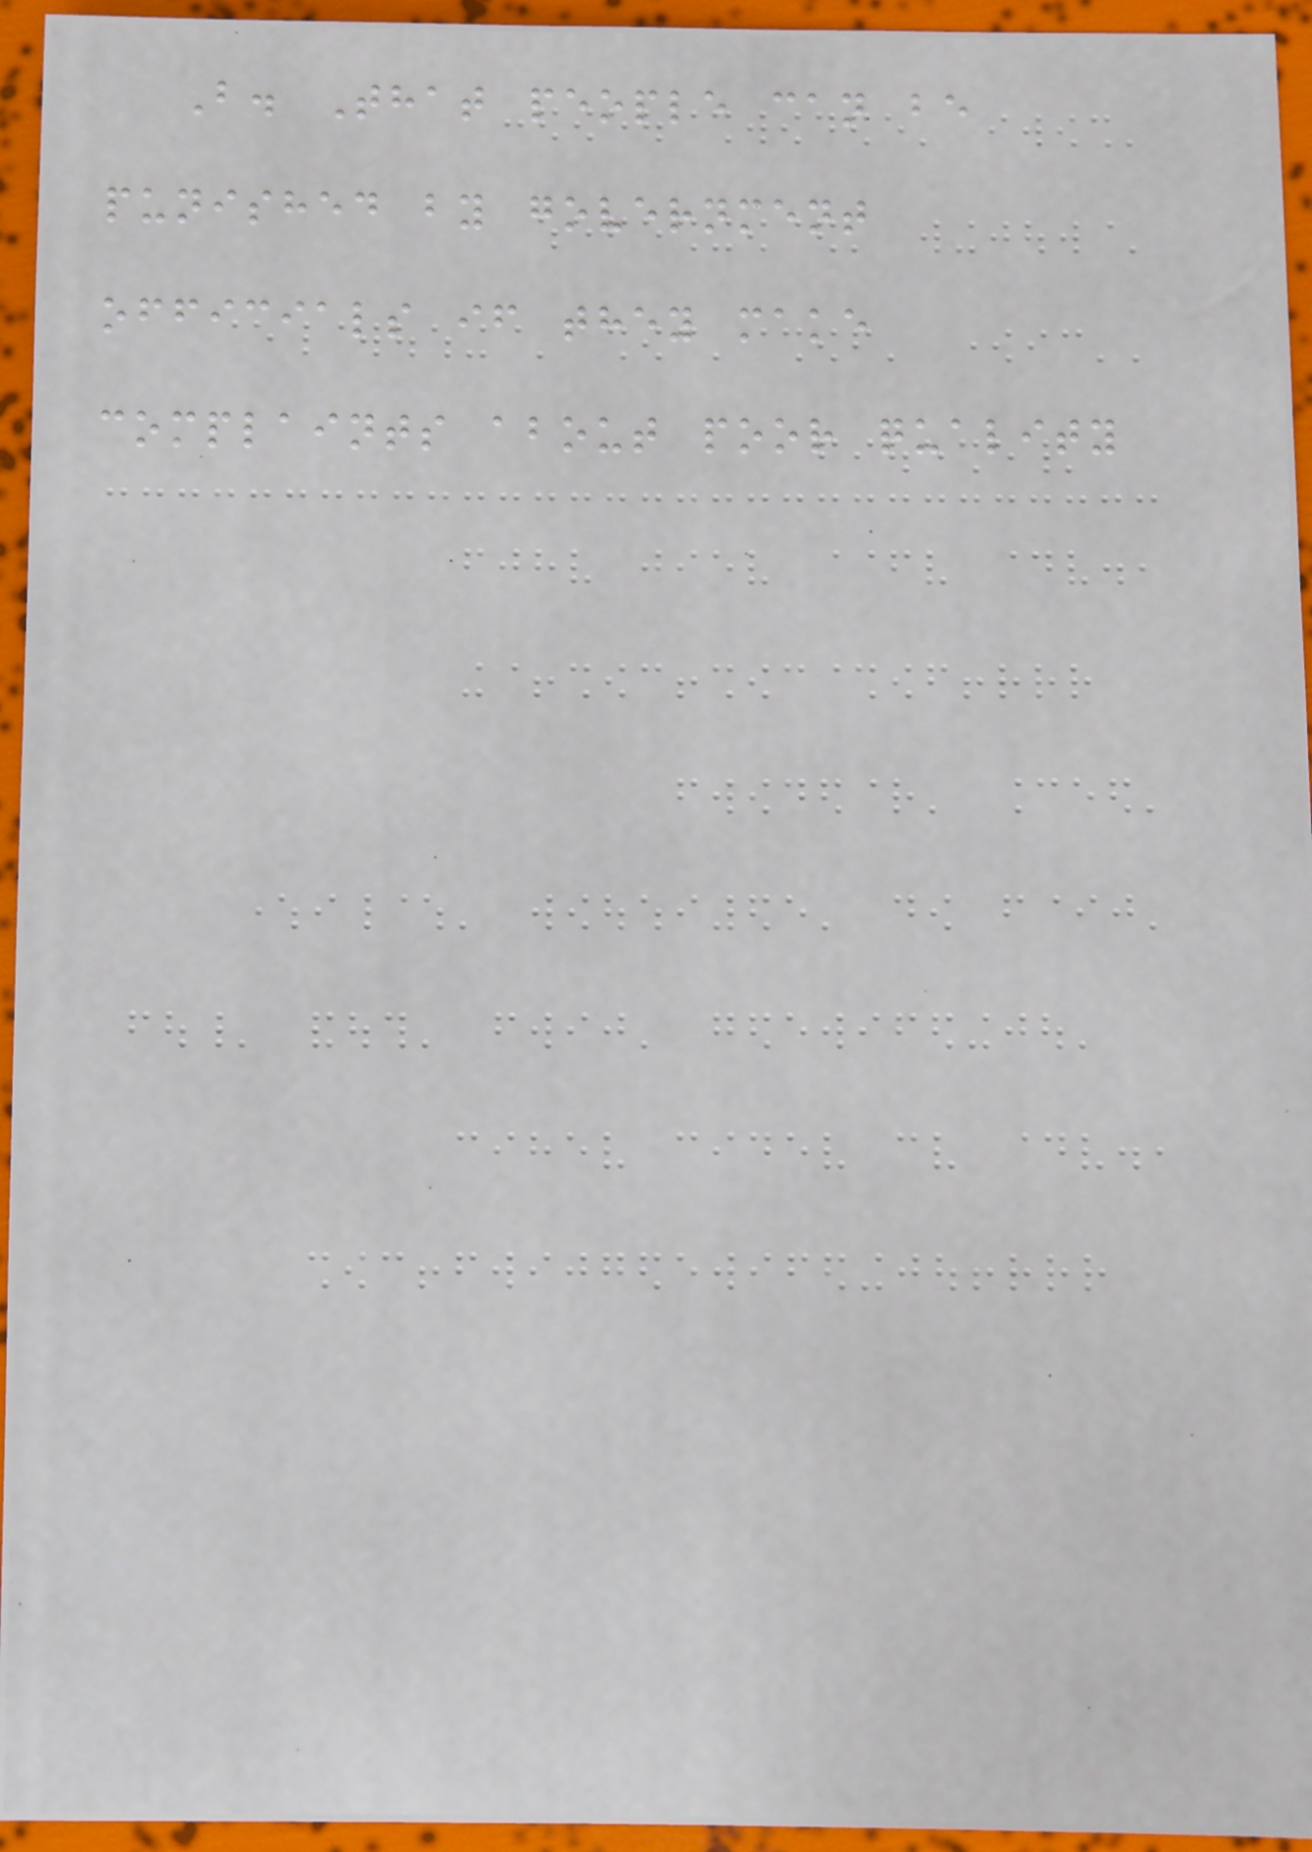B. That people can be
punished by government
officials if they make
complaints about poor quality
